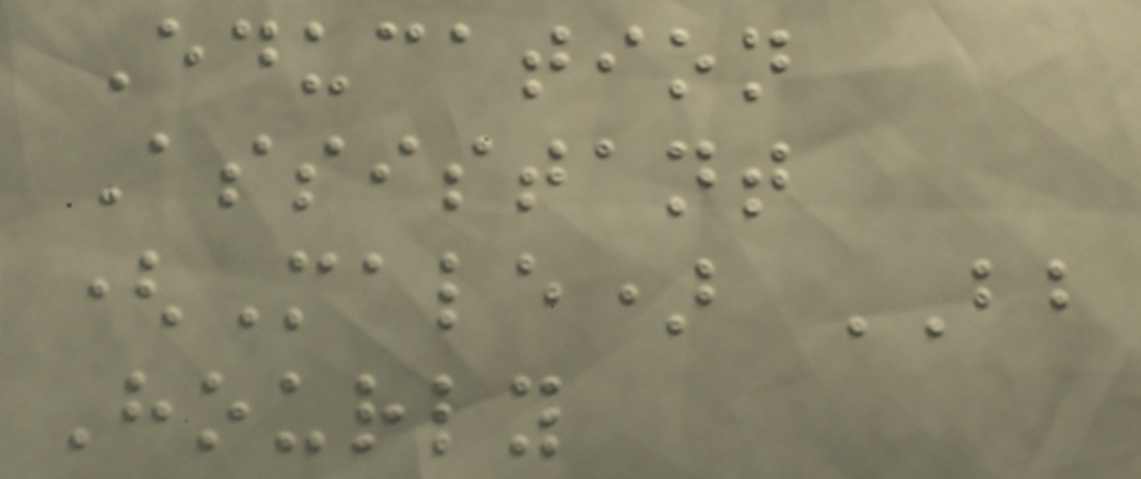Education
Assistant
(Male) BB
Hourly
